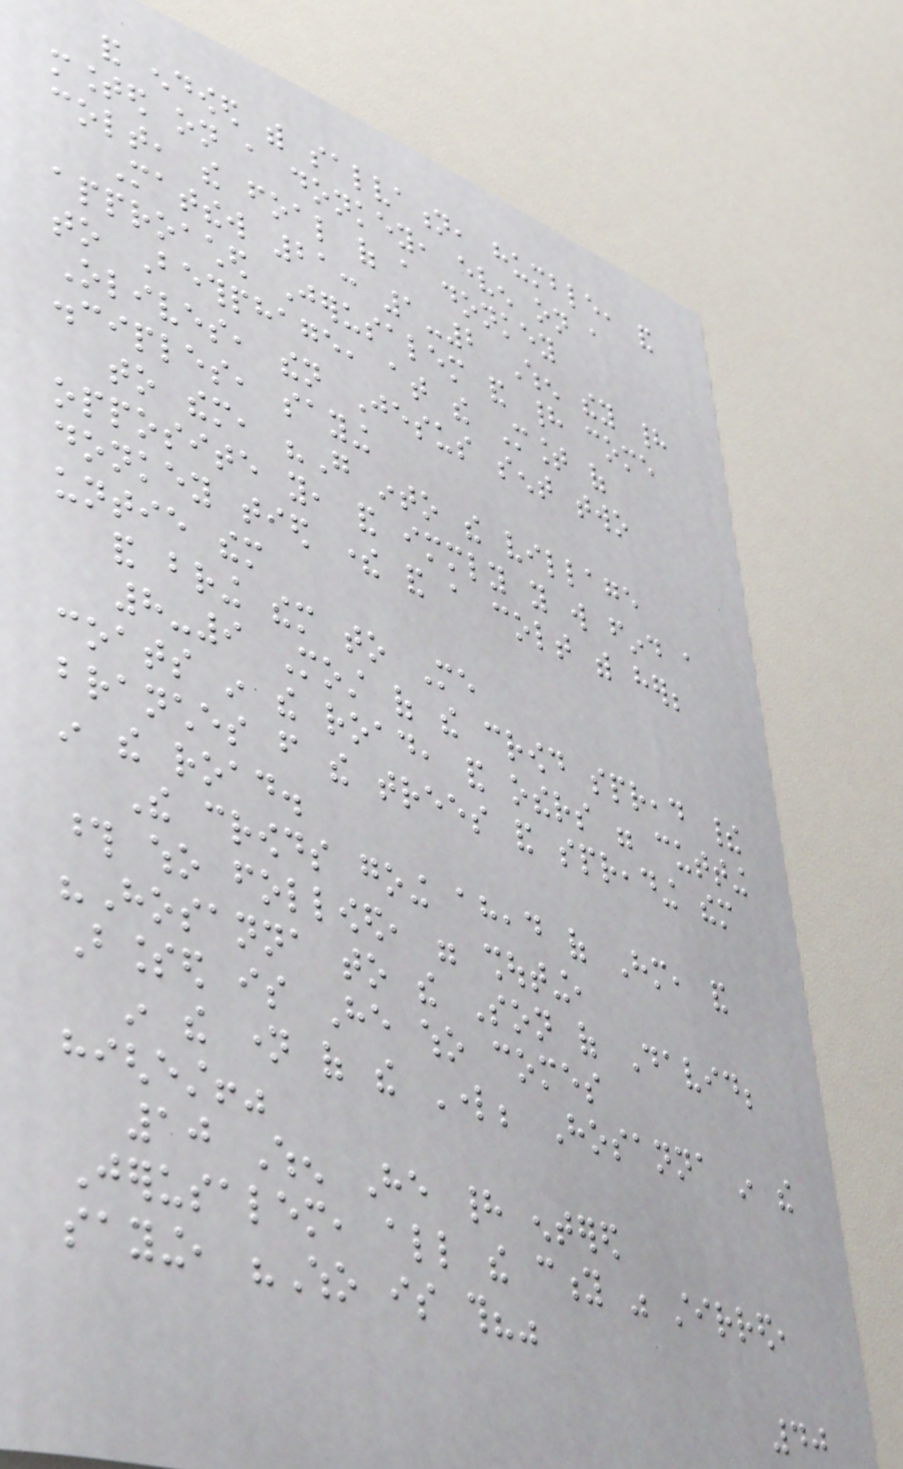and endowed with salvation, humble, and
mounted on a donkey, even on a
colt, the foal of a donkey
Matthew 21: 1-2 When they had
approached Jerusalem and had come
to Bethphage, at the Mount of
Olives, then Jesus sent two
disciples, saying
to them, "Go into the village
opposite you, and immediately you will find a
donkey tied there and a colt with her;
untie them
and bring them to Me
8-9 Most of the crowd spread their
coats in the road, and others were cutting
branches from the trees and spreading them
in the road.
The crowds going ahead of Him, and
those who followed, were shouting,
"Hosanna to the Son of David;
Blessed is He who comes
in the name of the Lord; Hosanna in the
highest!"
10 When He had entered
Jerusalem, all the city was stirred,
saying, "Who is this?"
40
